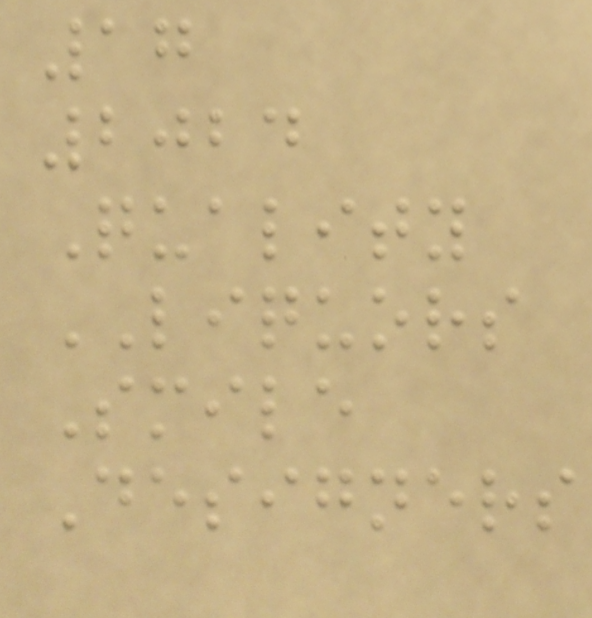17
2024
Quality
LIQUORS
Smile
Designers
